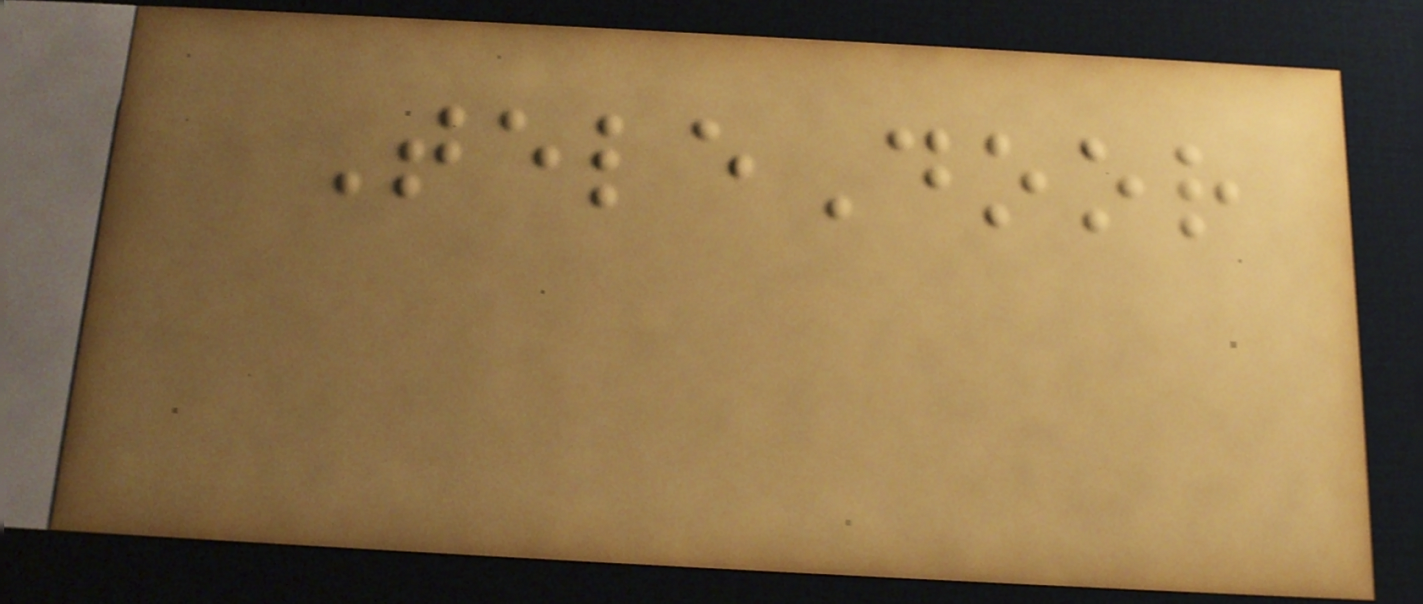TeleDoor
